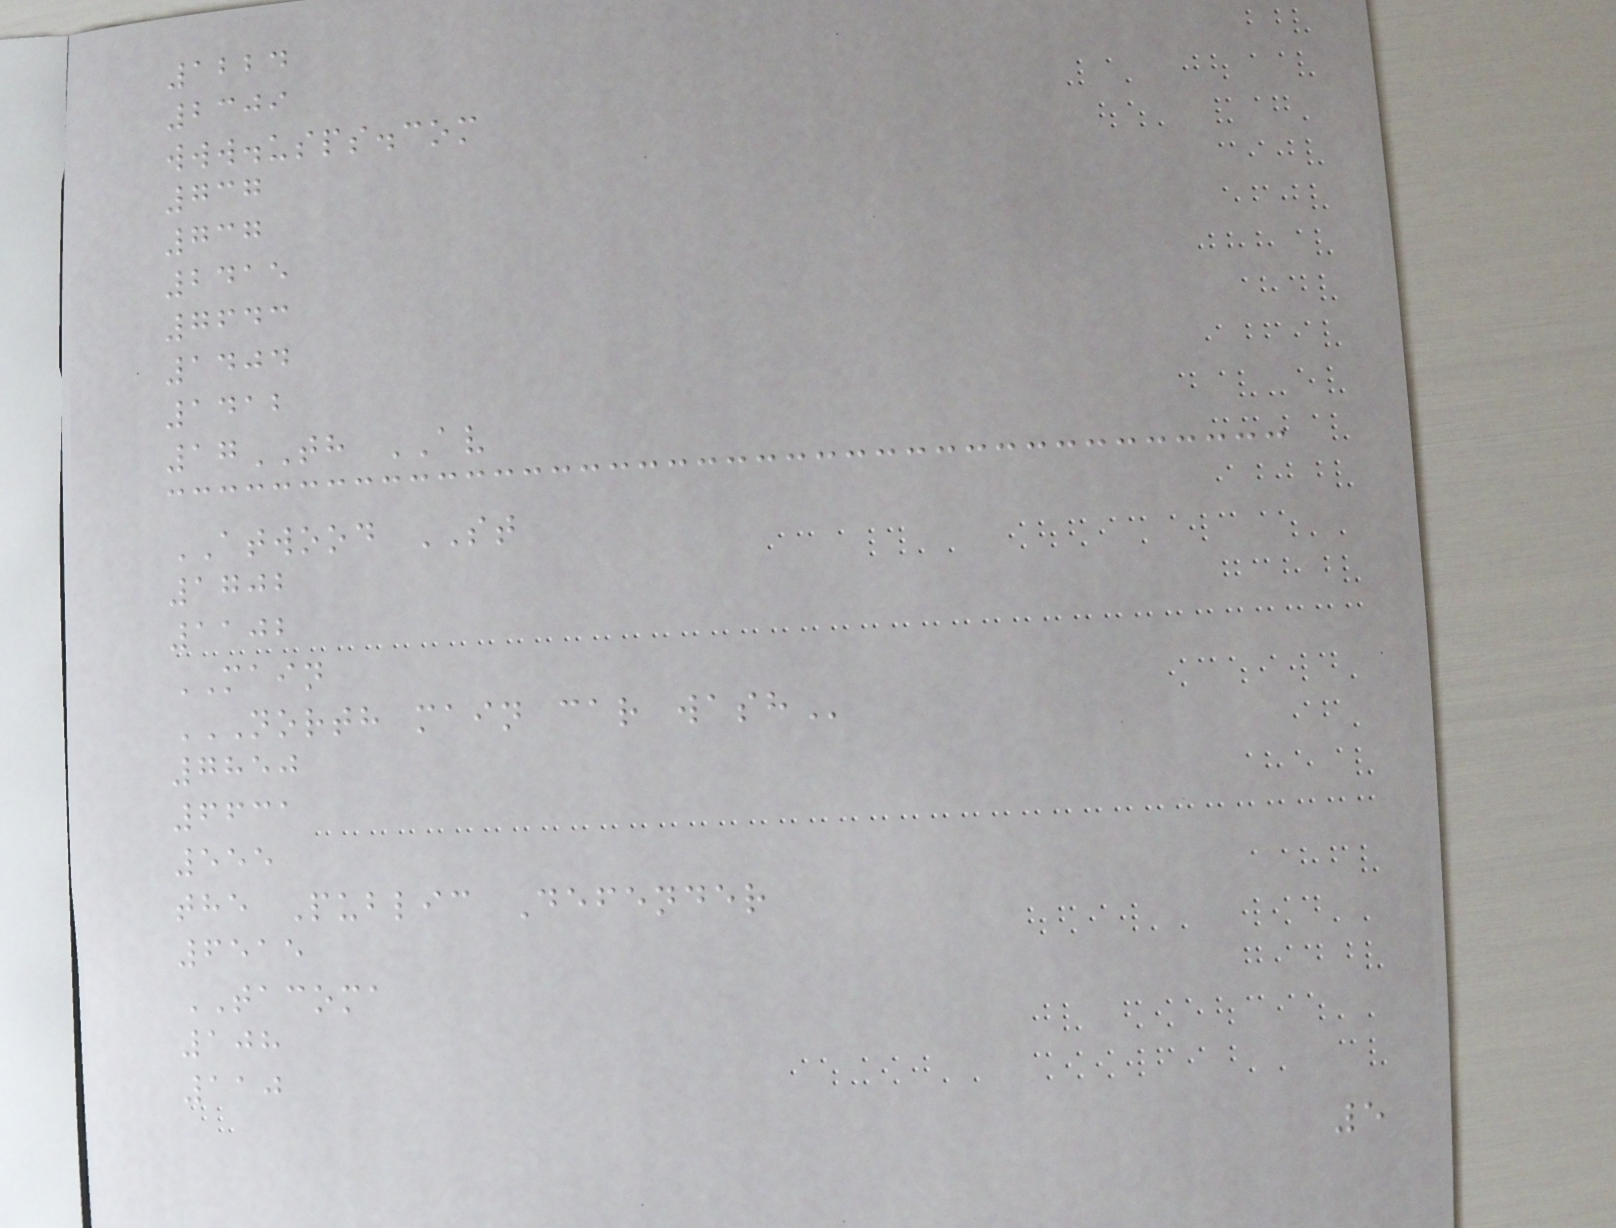1224
2309
www.usps.com
737
737
2415
7643
1404
1412
17TH AV
ATWOOD ST
1702
1102
MAIN
NORTH MAIN CAR WASH
7850
6631
555
the Public Defender
6515
TACOMA
108
110
5
